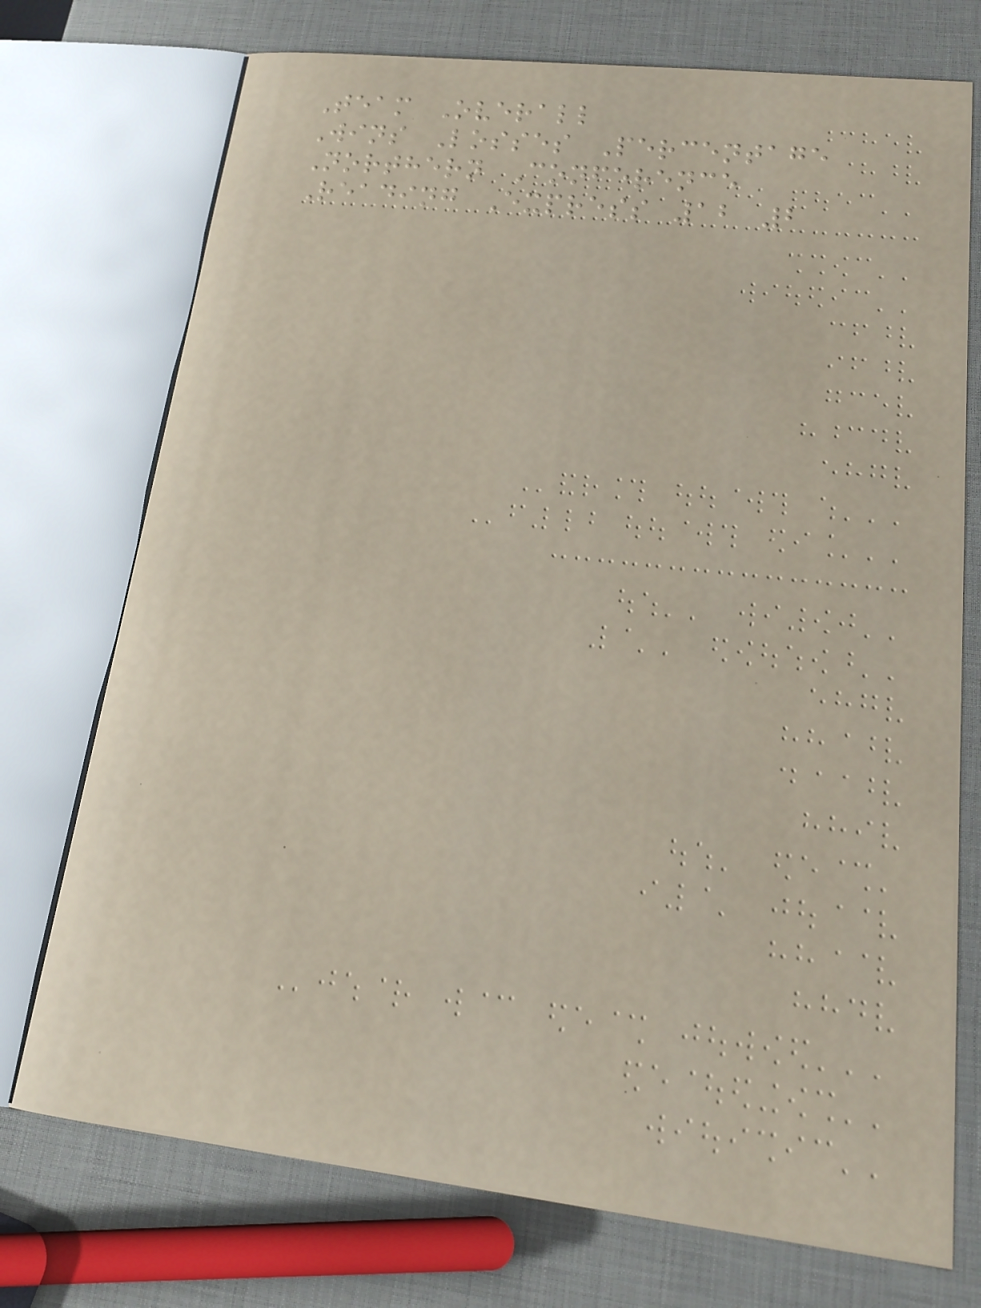Team Overall
Wins Losses Percentage
Northern Conference
Reading Express 12 2
